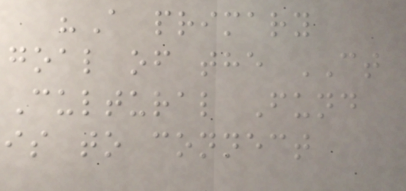"A primary
goal of the CT
Cultural Fund
is to connect
